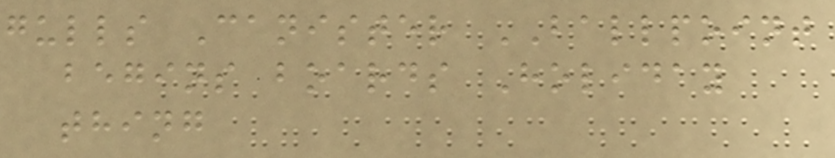gulls Canister BALLPOINT
begins boards Holiday
thing
